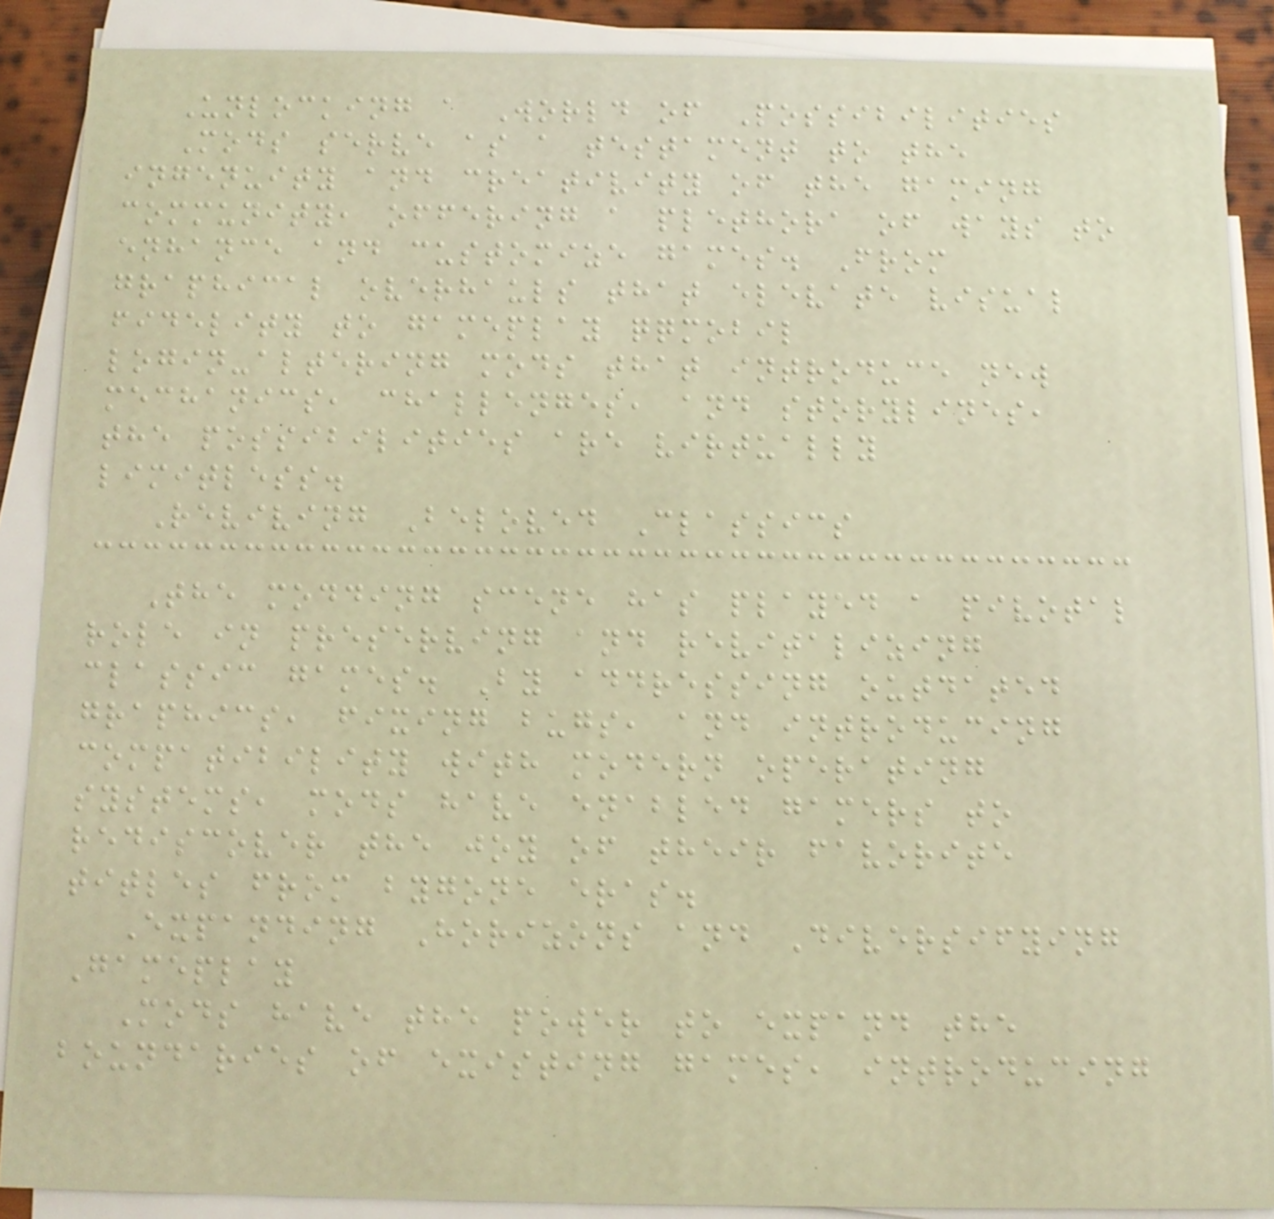Unlocking a World of Possibilities
Mods serve as a testament to the
ingenuity and creativity of the gaming
community, offering a plethora of ways to
enhance and customize games. From
graphical overhauls that elevate visual
fidelity to gameplay qqmobil
login-altering mods that introduce new
mechanics, challenges, and storylines,
the possibilities are virtually
limitless.
Reviving Beloved Classics
The modding scene has played a pivotal
role in preserving and revitalizing
classic games. By addressing outdated
graphics, fixing bugs, and introducing
compatibility with modern operating
systems, mods have enabled gamers to
rediscover the joy of their favorite
titles from bygone eras.
Expanding Horizons and Diversifying
Gameplay
Mods have the power to expand the
boundaries of existing games, introducing
